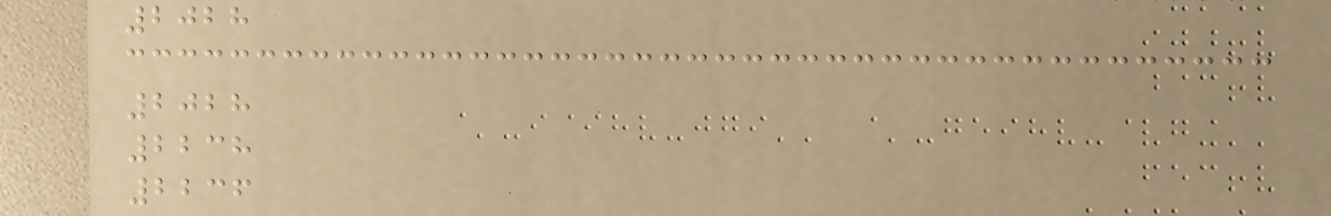2028
2028
2238
2236
